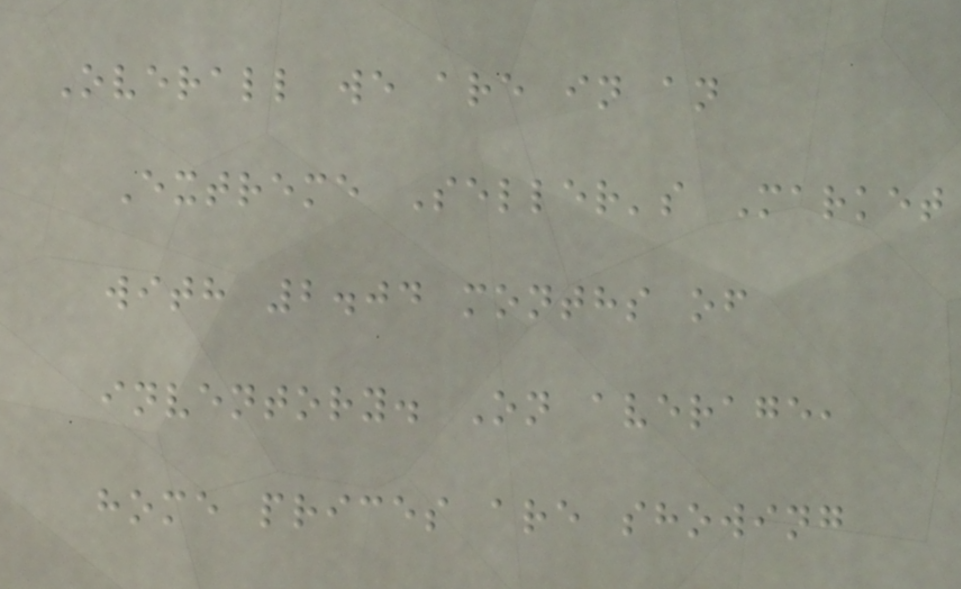Overall we are in an
Extreme Seller's Market
with 2.04 months of
inventory. On average,
home prices are showing
